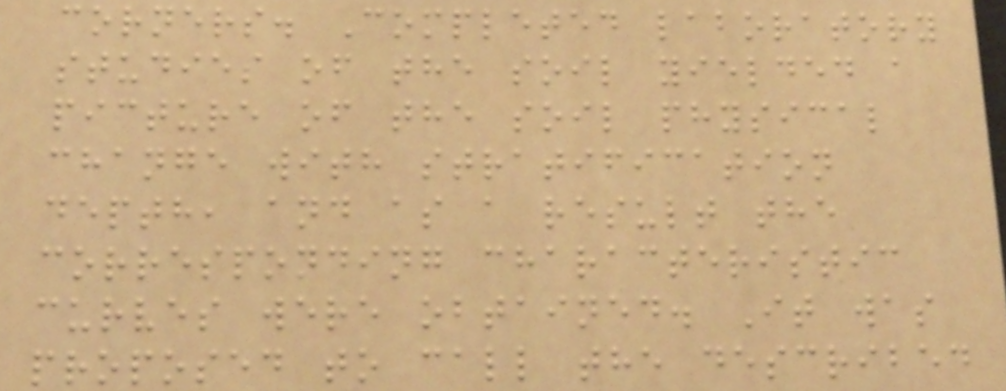corners. Completed laboratory
studies of the soil yielded a
picture of the soil physical
change with stratification
depth, and as a result the
corresponding characteristic
curves were obtained. It was
proposed to call the described
